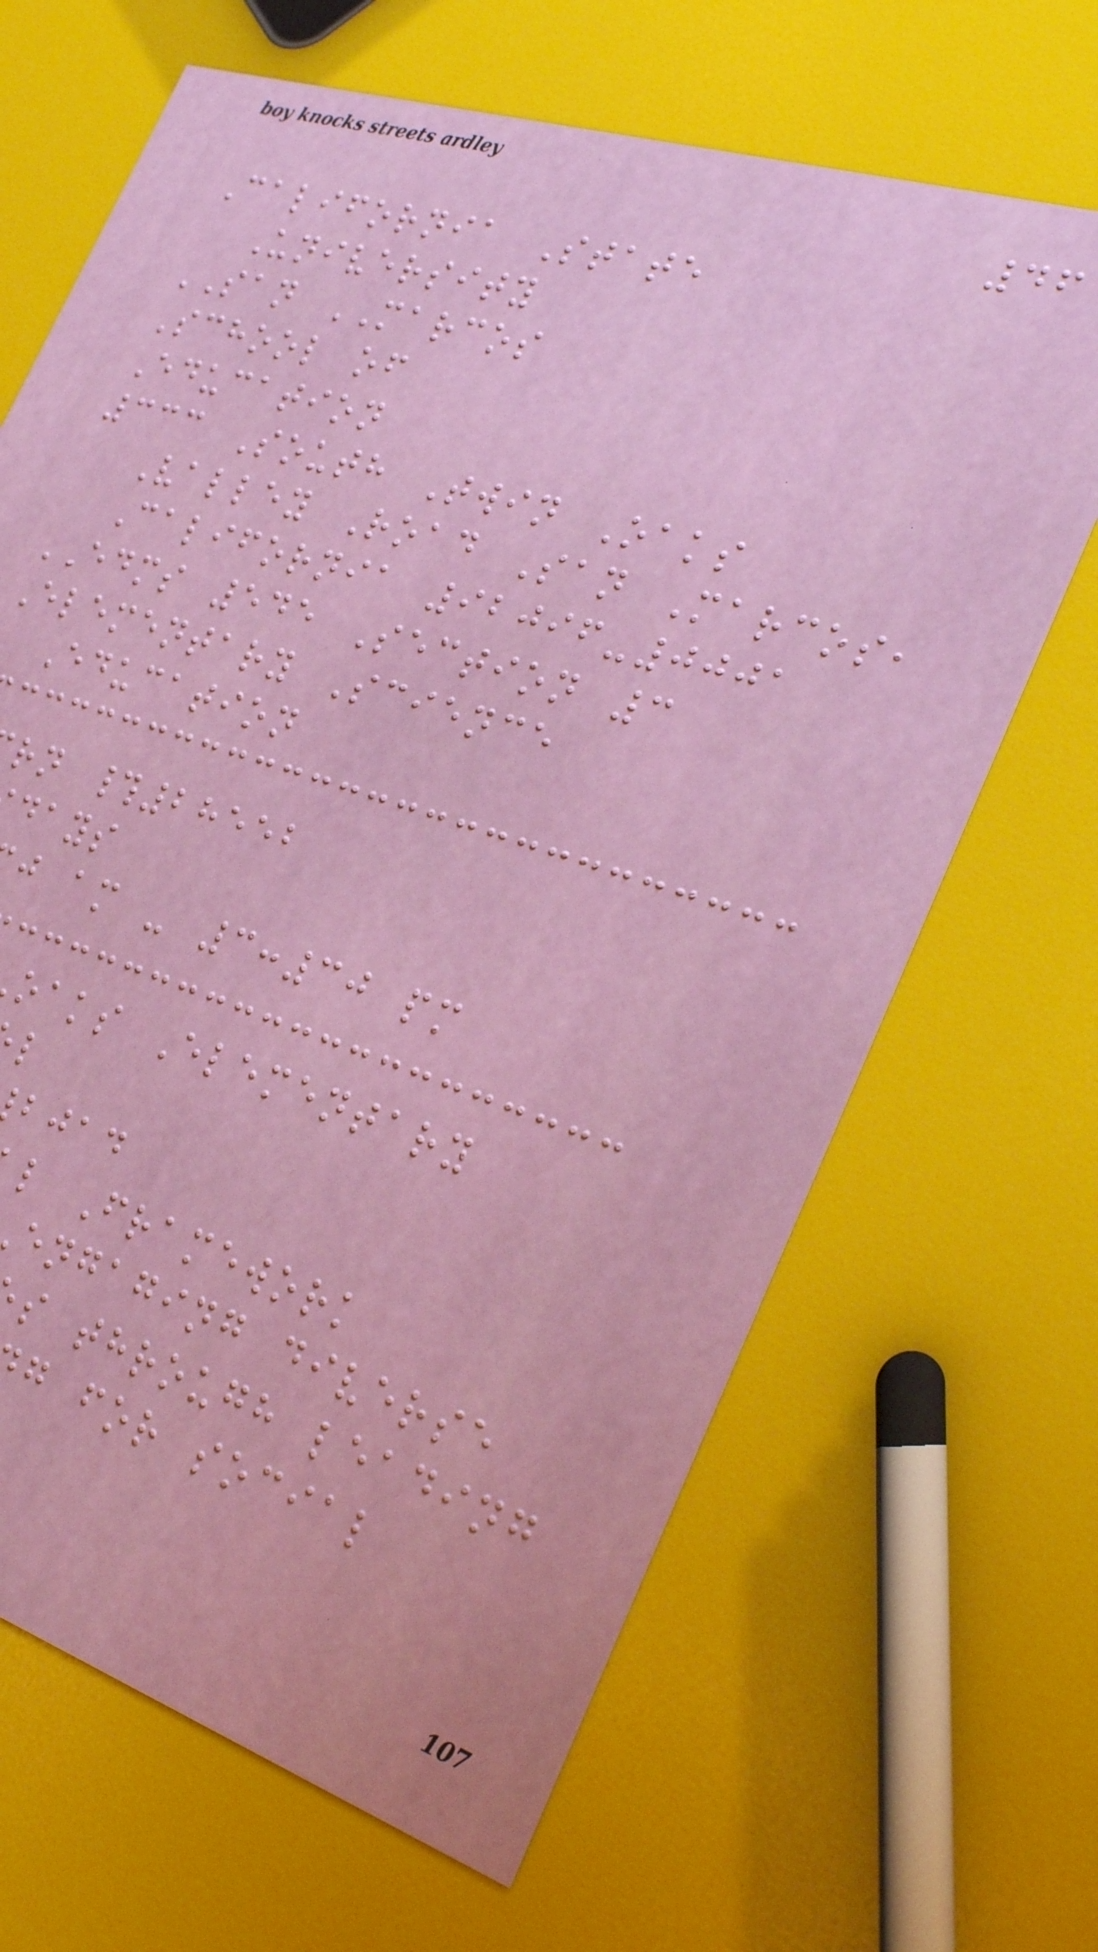46
California State
University
SAN MARCOS
School of
Education
333 South Twin Oaks
Valley Road San Marcos,
California 92096-0001
EDMS 545 Section 3
Elementary Science
Education
rn #28552
days
j am - 3:30 pm
oaks Elementary
bjad
l Framework
engaging diverse
s through leading
g for social
